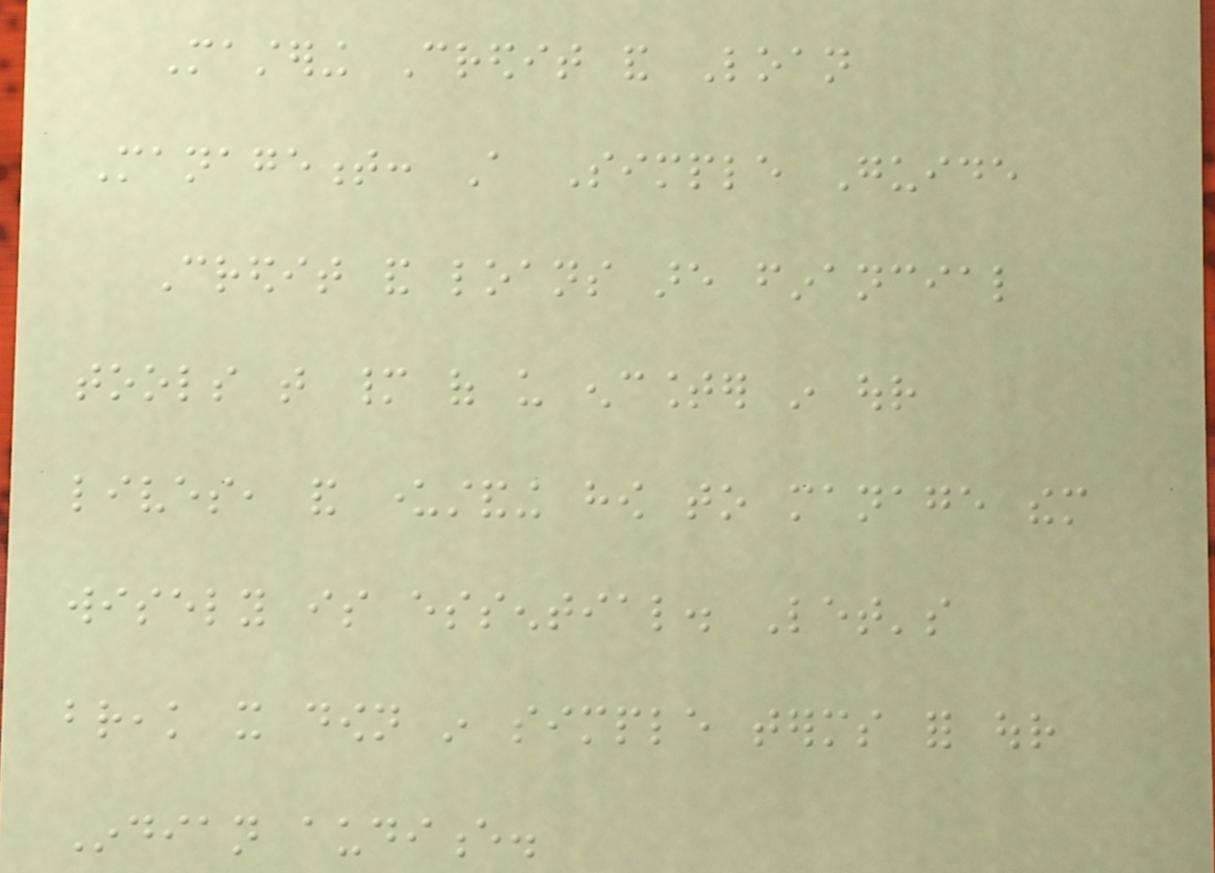Mastering Credit and Loan
Management: A Simple Guide
Credit and loans are financial
tools that many of us encounter in our
lives, and understanding how to manage them
wisely is essential. Let's
break it down in simple terms for our
Indian audience.
